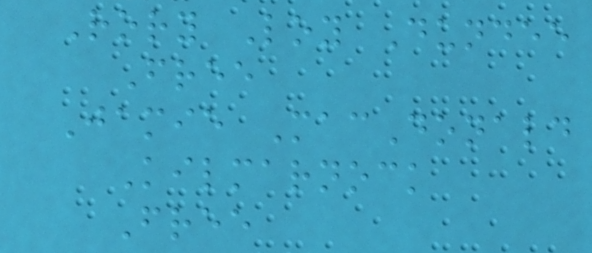Rory Loy Dundee
Free
Jamie MacDonald
Kilmarnock
Free
